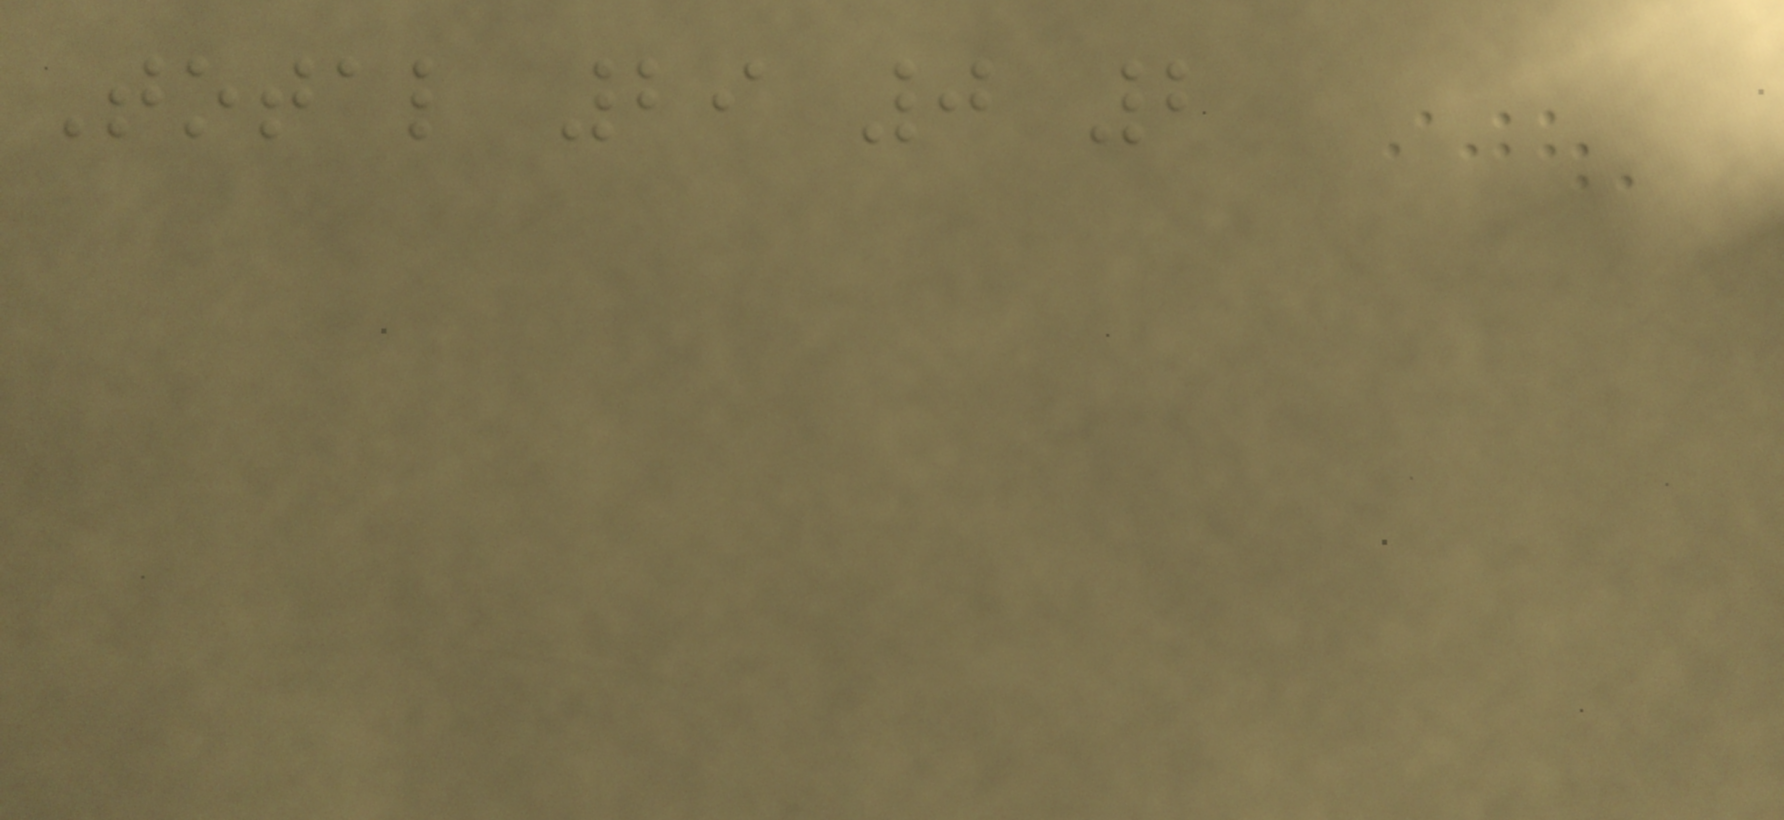Total 29 0 2
